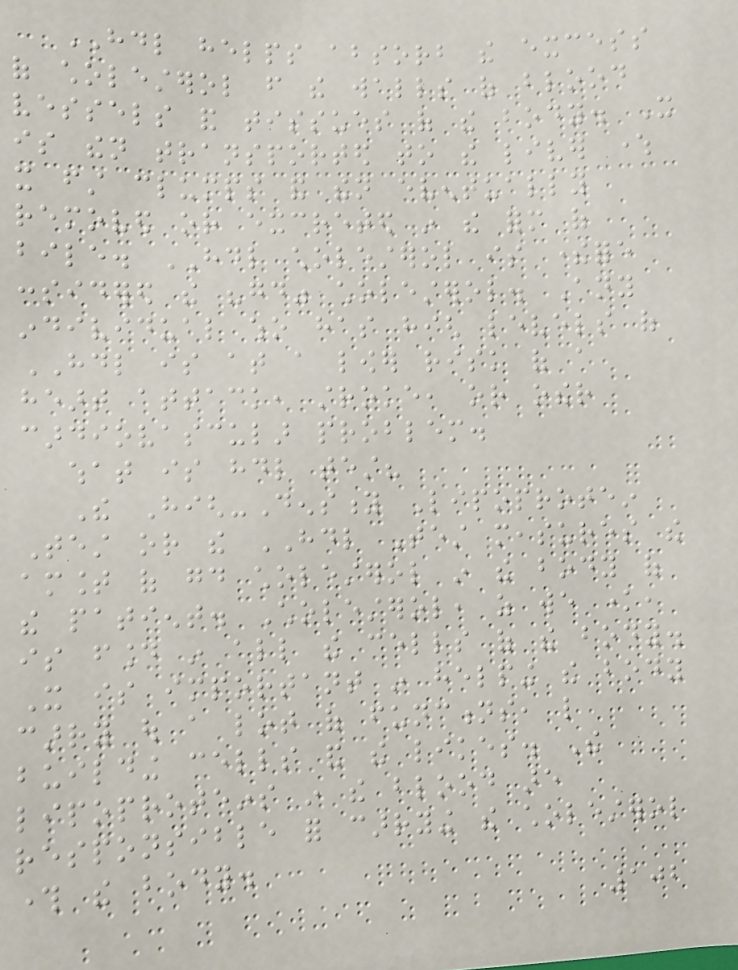HDL helps absorb the excess
of cholesterol from the walls of blood
vessels and tissues of the body. It
is then transported to the liver where
it first clumps and then eventually
removed or excreted in the form of
bile. HDL cholesterol is therefore
considered the "good" cholesterol. Any
individual who has high levels of
HDL is at a lower risk of a
heart attack, stroke, or other
cardiovascular problem.
what is hdl test?
The High-Density Lipoprotein
Test or the HDL Test measures the
amount of good cholesterol in the body of
the patient. Cholesterol, as we know,
is found in all the cells of the body.
It is important in helping the body
carry out a lot of functions, like
building cells and the likes. The
lipoproteins in the blood are
responsible for carrying the cholesterol
through the body.
102
